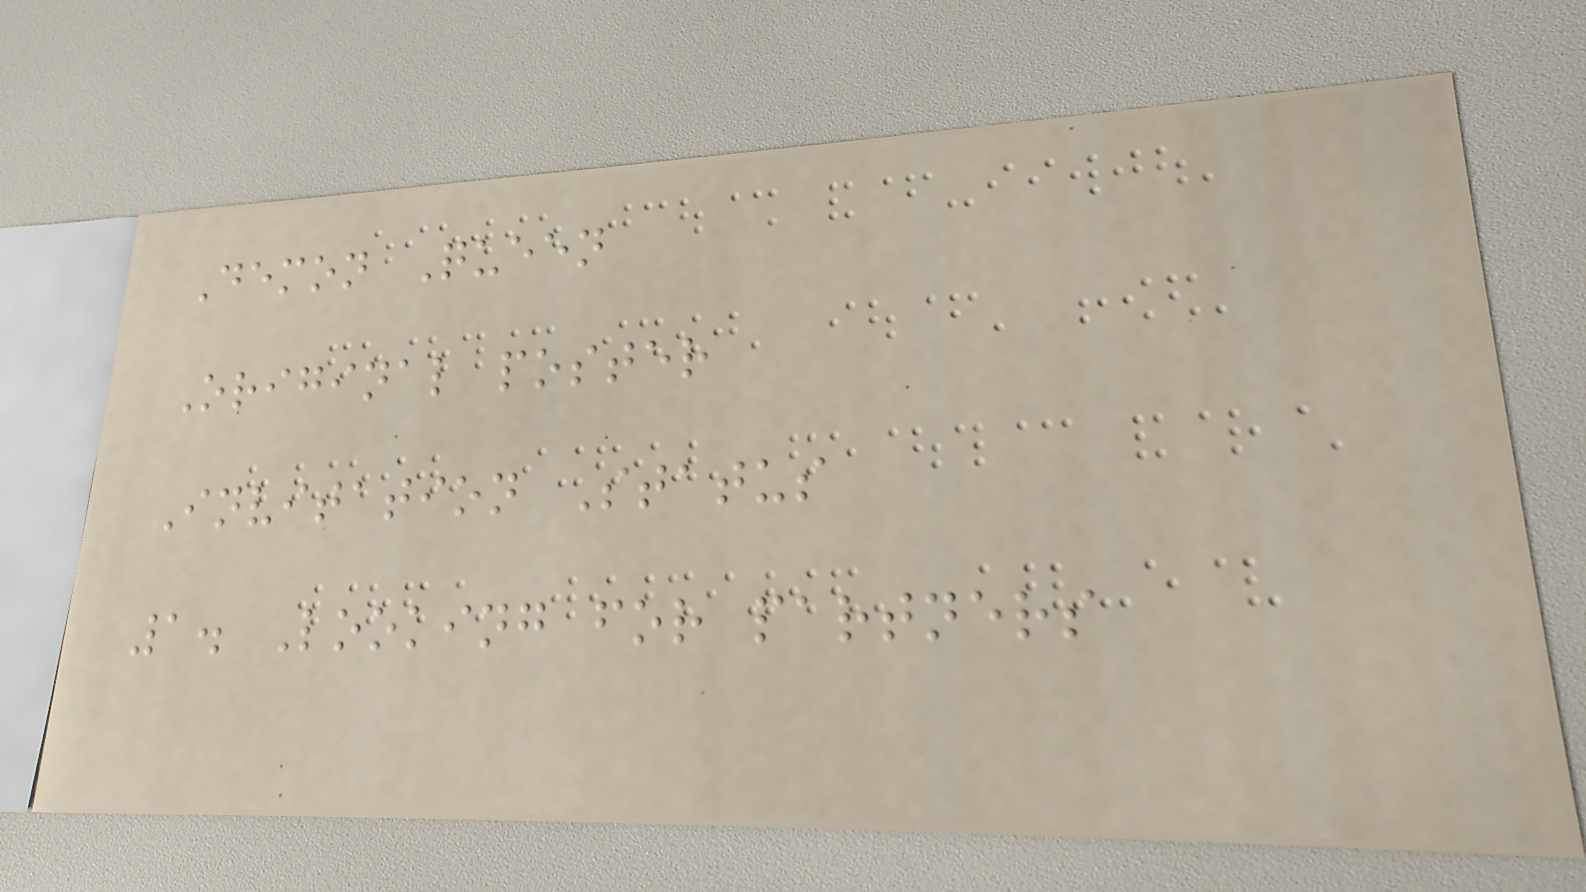Demon Queen
Original poster
Invitation Status
1. Looking for partners
